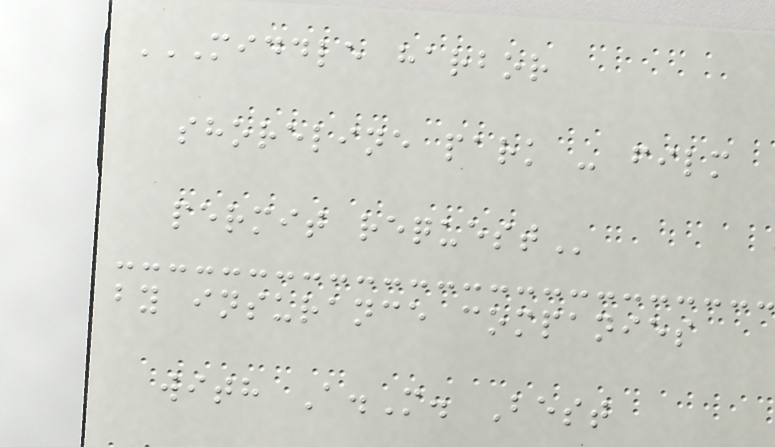MIDDLE HARBOR
SHORELINE PARK - FILM
PERMIT REQUEST
by insurance companies
with A.M. Best
